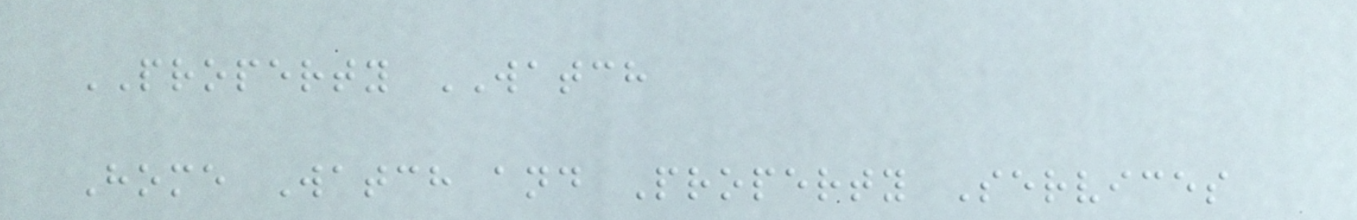PROPERTY WATCH
Home Watch and Property Services
